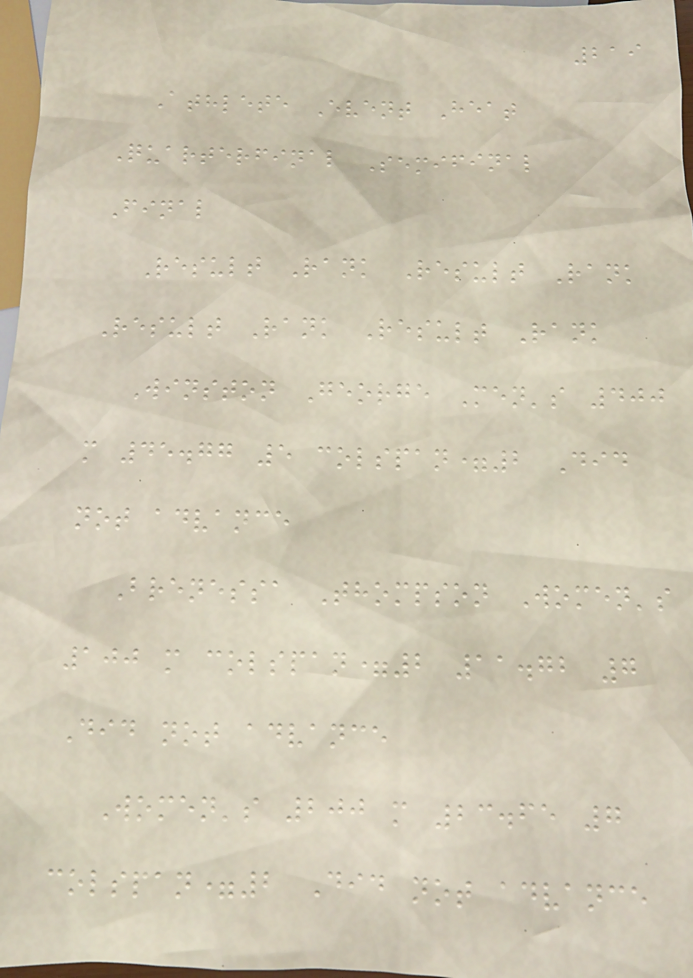219
Athlete Event Heat
Quarterfinal Semifinal
Final
Result Rank Result Rank
Result Rank Result Rank
Winston George Men's 400
m 45.77 5 colspan=2 Did
not advance
Brenessa Thompson Women's
100 m colspan=2 11.72 7
Did not advance
Women's 200 m 23.65 7
colspan=2 Did not advance
